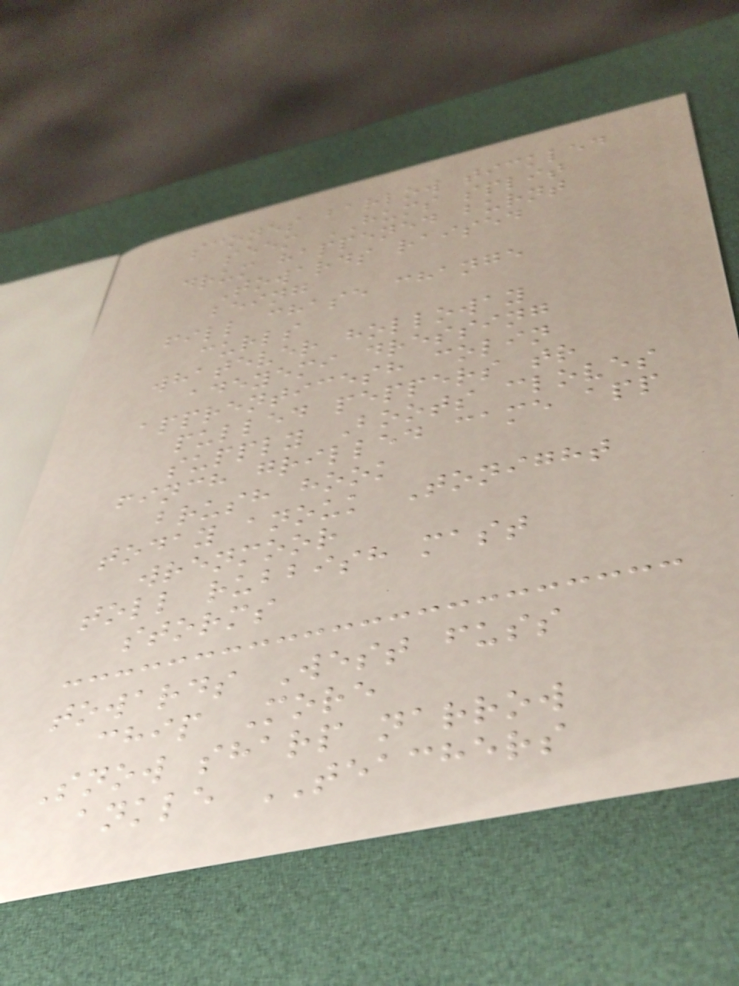scones barlow tickled
seem HUMS split
drum happened burnt
Towards raised
being
fill chase change
curls
whatever holloway
adeyemi dressing
apprenticesh colin
pulled peppers tr
supply Boots cloves
finch grilled came app
brush hook
today anouk Tonight
wrenmoor
toll rubbish mast
storms
towards West fuss
chip More
Snow sharp narrow
ankle TEACHERS
